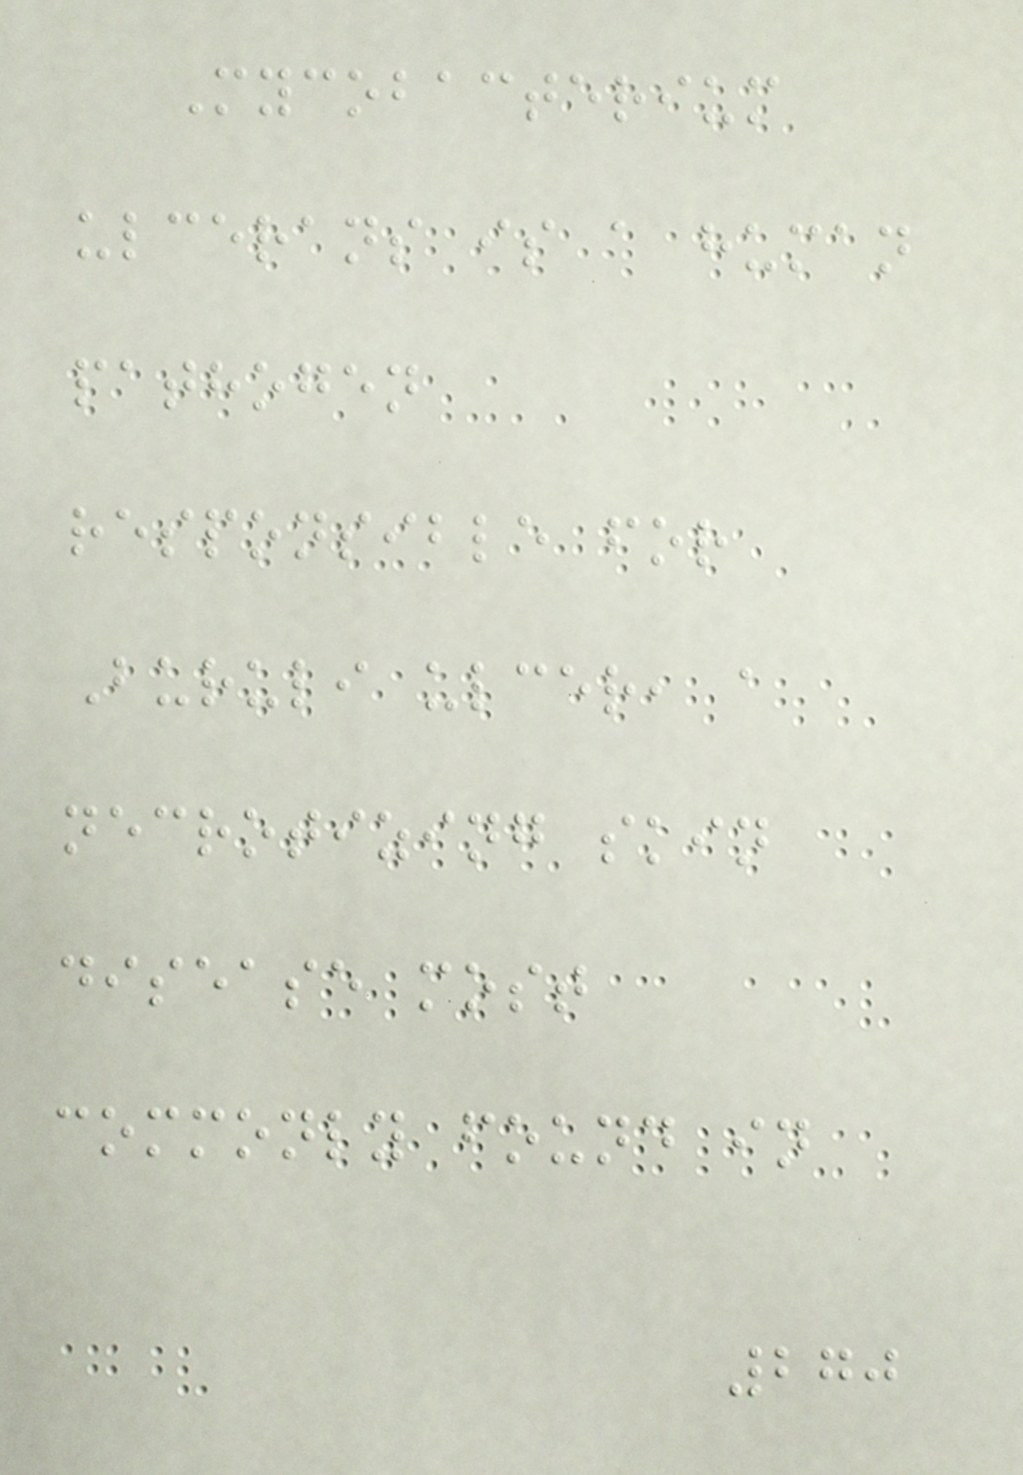Mycobacterium
ulcerans is a human
pathogen
responsible for
Buruli ulcer, a
necrotizing skin
disease most
commonly found in
270
